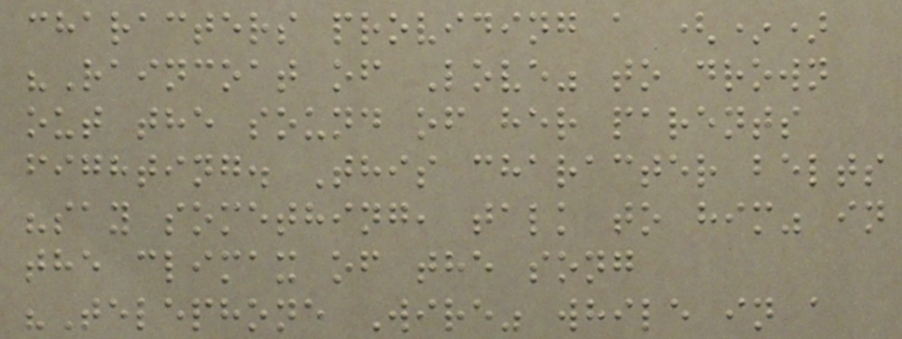characters providing a (*)
"Raincoat of Love" to drown
out the sound of her parents
fighting. This character belts
"say something, talk to him" in
the climax of the song
"Telephone Wire" while in a
